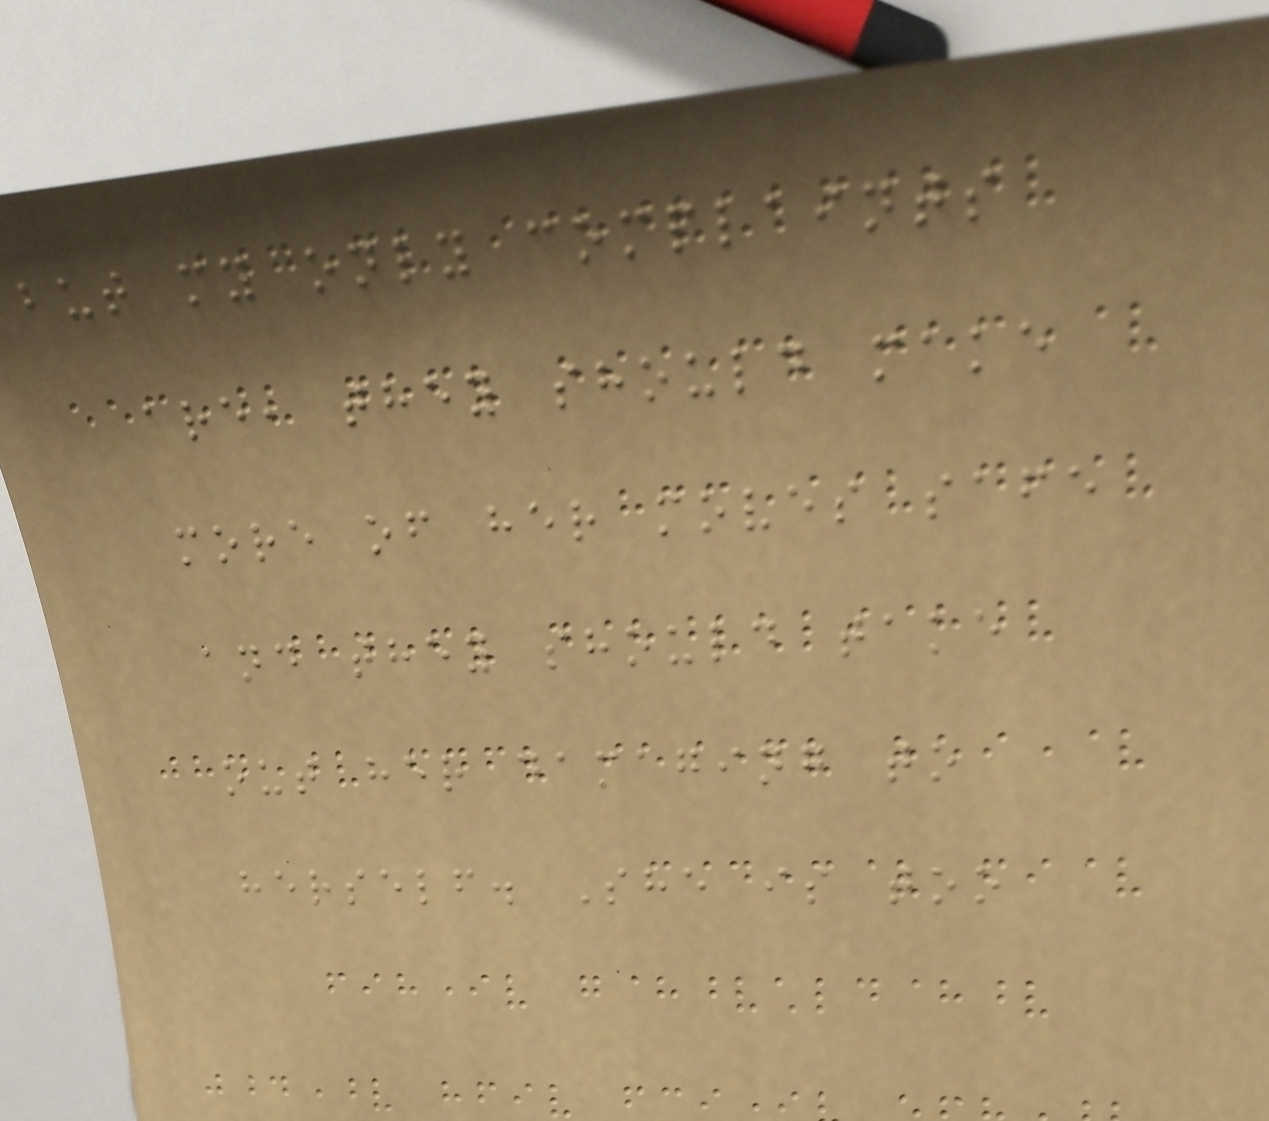but my only complaints
are, they should make
more of her moves safe
and they should take
out her damaging to
herself. She is too
